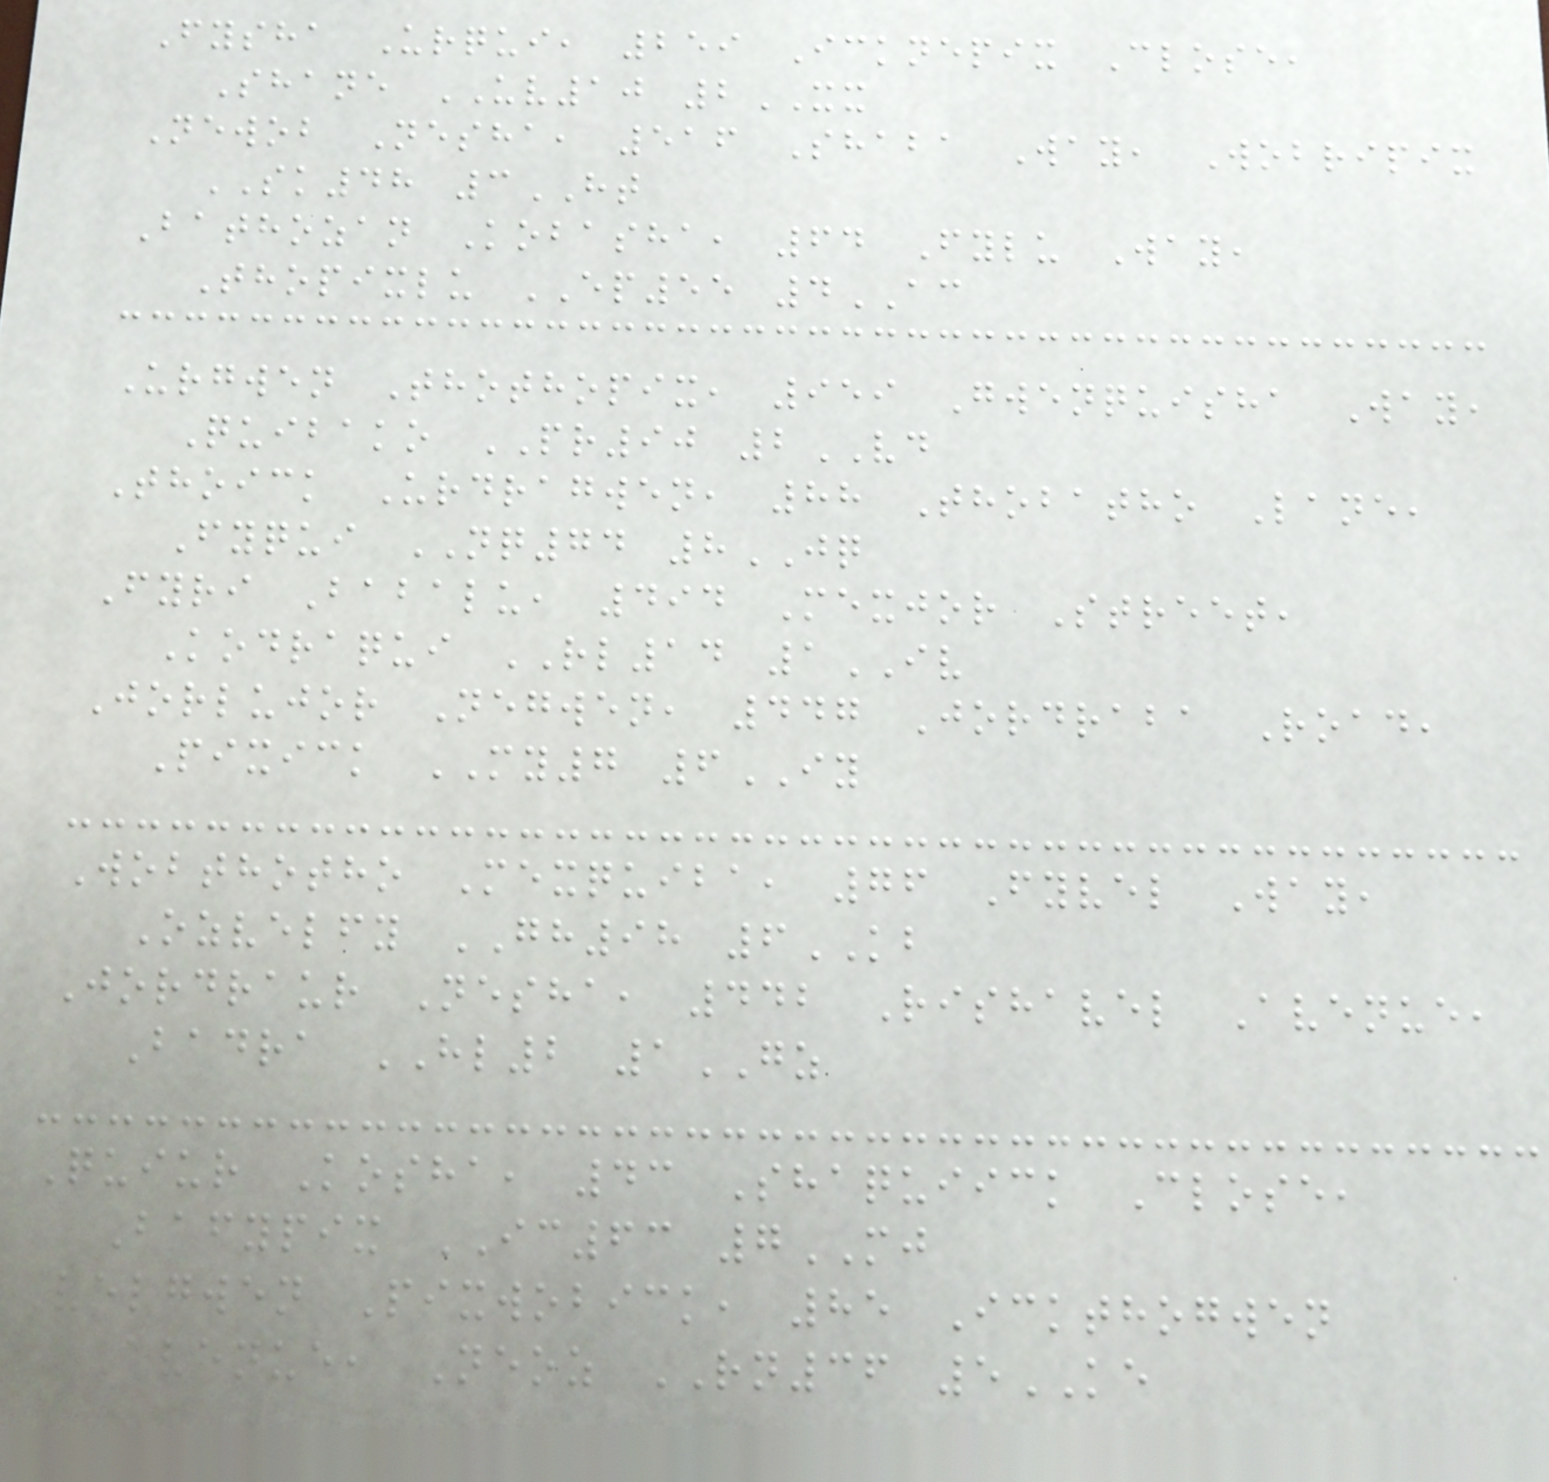Fysha Urqui, 259 Icknepix Close,
Shane UV10 2XX
Newob Nesha, 516 Shaba Way, Wobripix
SK48 3HT
Bathozan Kobasha, 64 Fylu Way,
Thopixlu EP55 4AC
Urgwen Thothopix, 959 Gwenquisha Way,
Quibako PR90 2VD
Thoick Urdragwen, 88 Thobatho Lane,
Fyqui NQ74 8JQ
Fyri Babalu, 494 Mexjor Street,
Kodraqui RL14 1IV
Jorlujor Negwen, 447 Jordraba Road,
Pixick MY7 6IY
Wobthotho Mexquiba, 76 Fyvel Way,
Ozvelfy GH98 6KB
Jordraur Nesha, 442 Rishavel Avenue,
Badra HL2 1GZ
Quiur Kosha, 43 Shaquiick Close,
Bafypix IC63 7MJ
Velgwen Pixwobick, 85 Ickthogwen
Avenue, Neoz RN36 5KE
